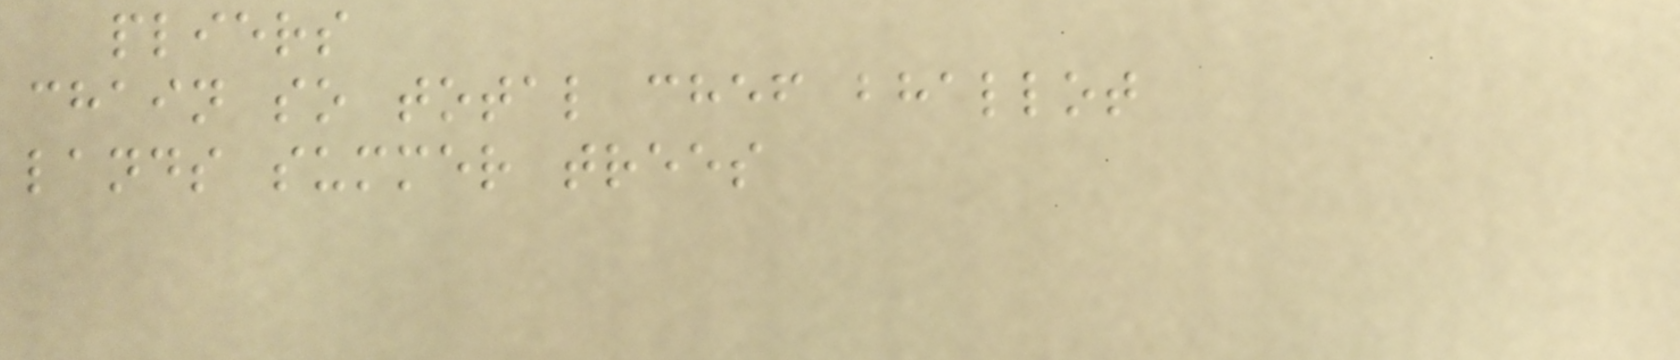pliers
chain so total chef bhallot
lands summer trees
